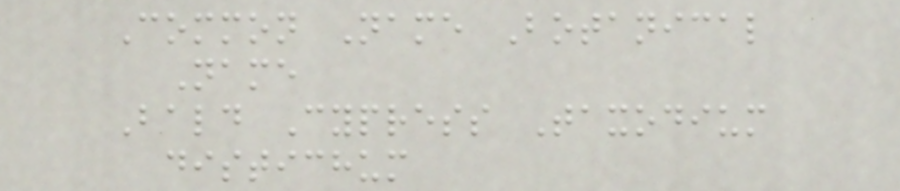Common Name Botanical
Name
Bald Cypress Taxodium
distichum
